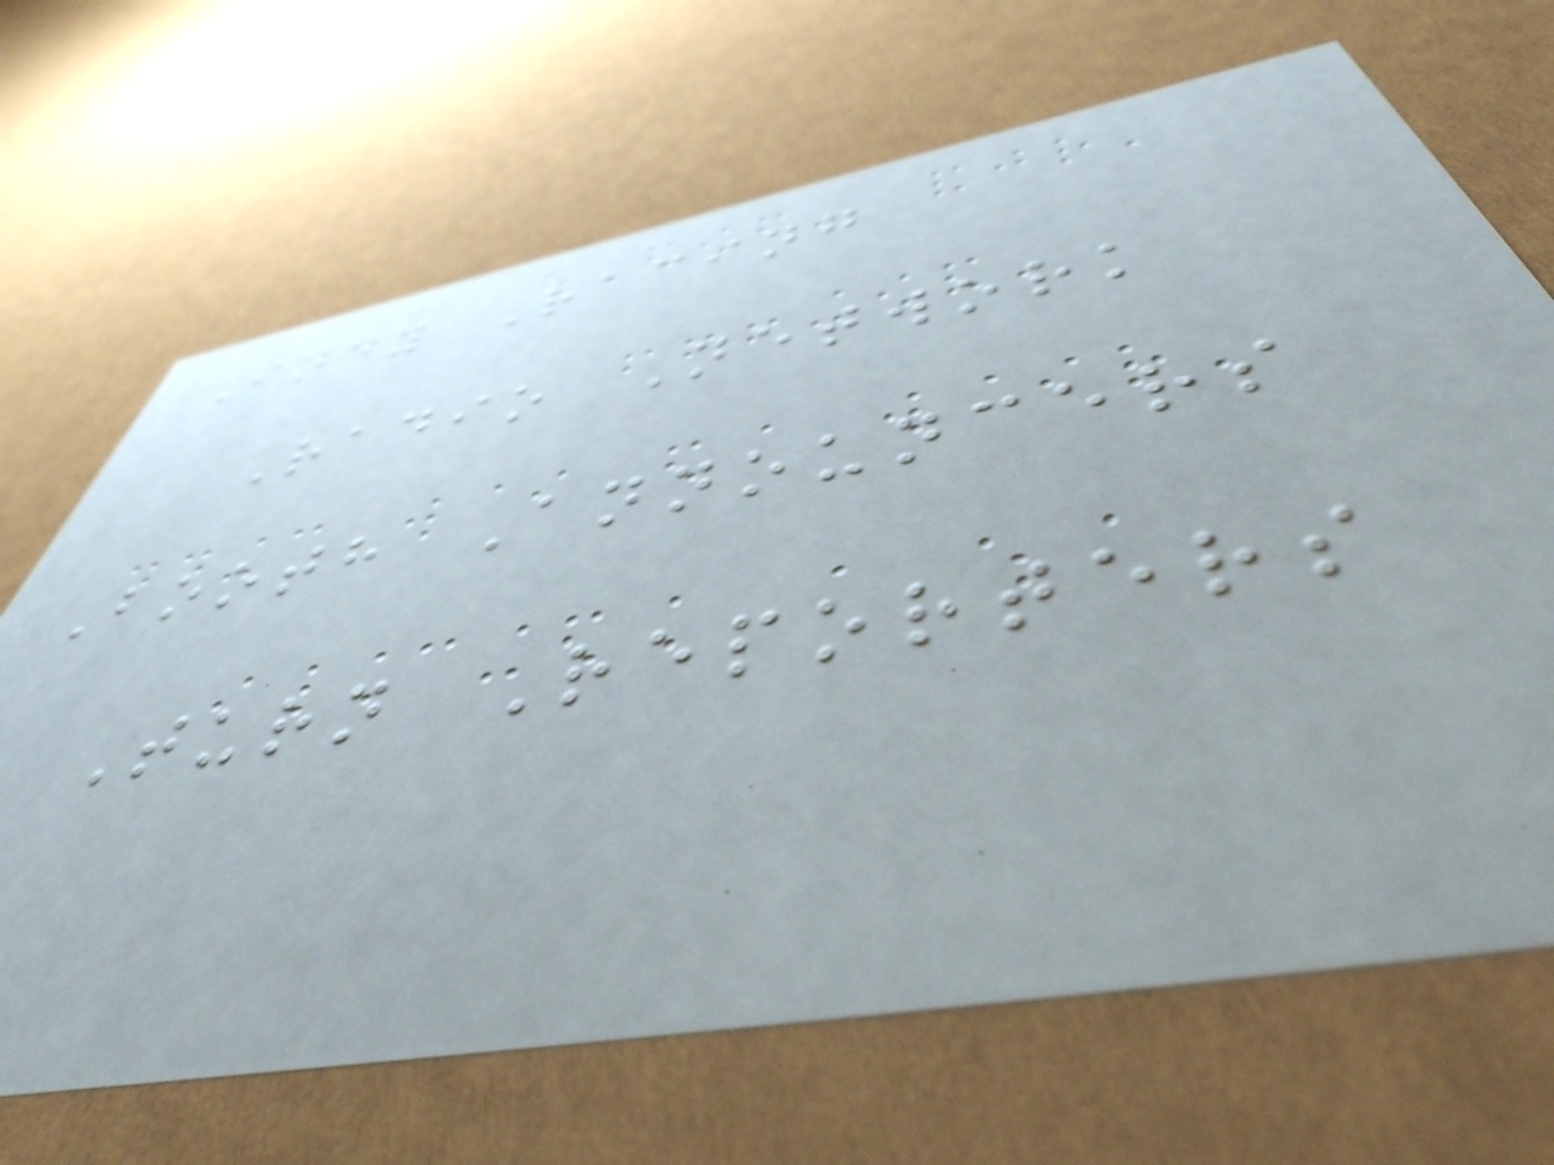Indy Racing
Radio Network
Booth Announcers
Turn Reporters
